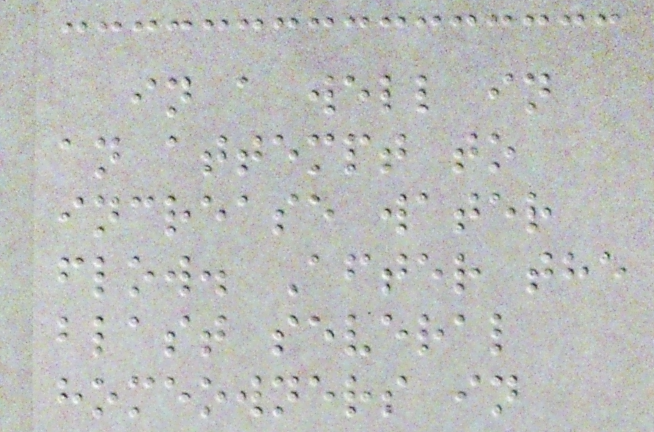in a well in
an attempt to
increase water
flow. After the
blast several
homeowners in
